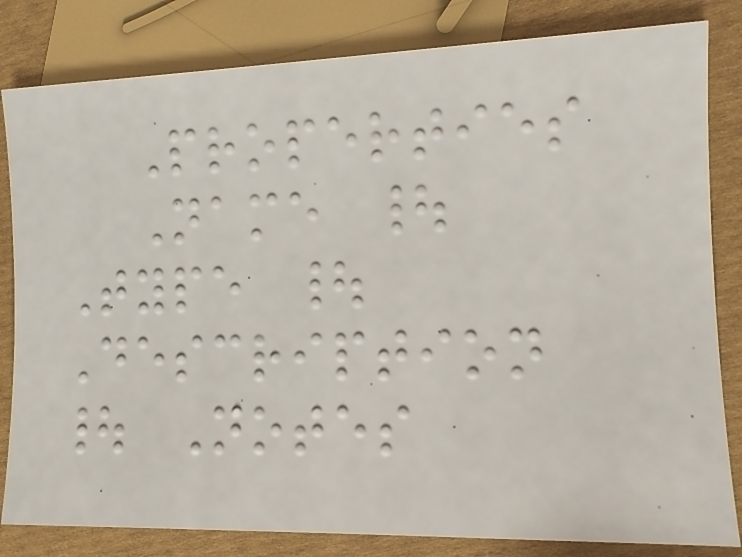Properties
Name |
Type |
Description
| Notes
